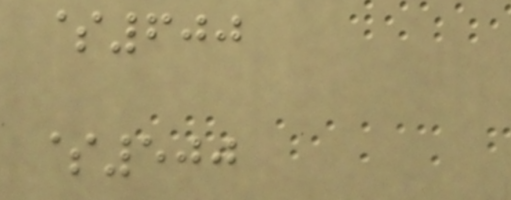$600
$500
